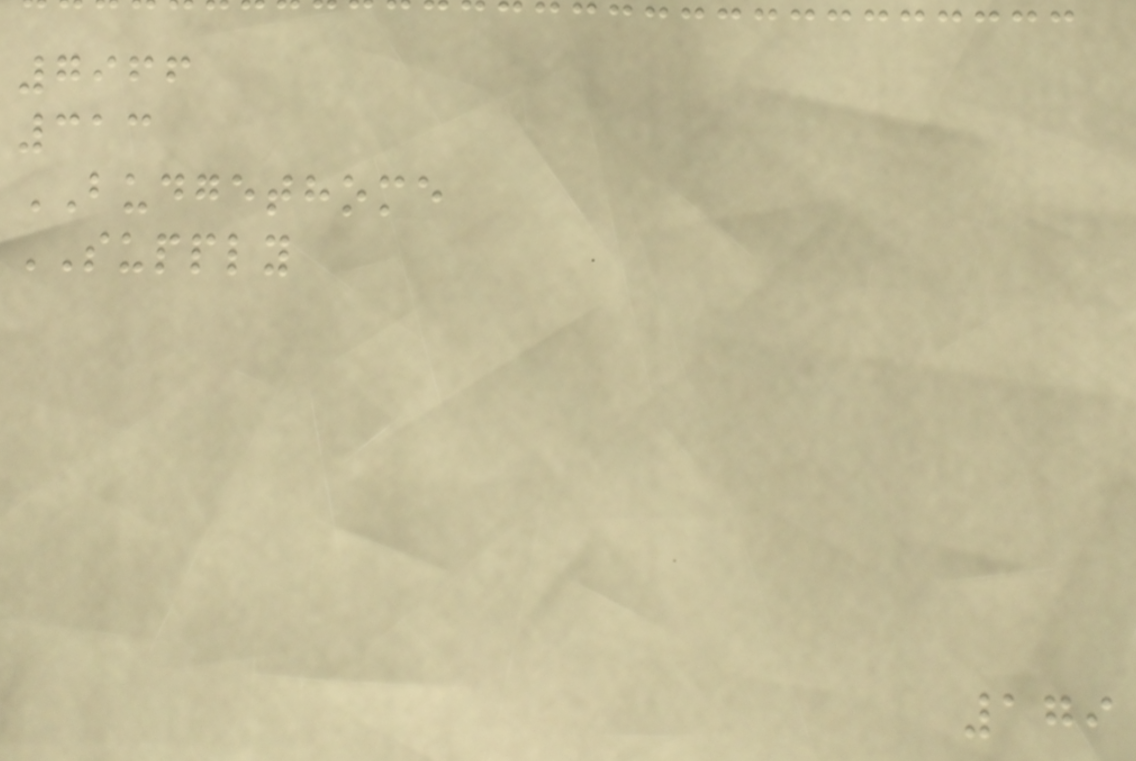7966
313
BUDGETHOME
SUPPLY
179
